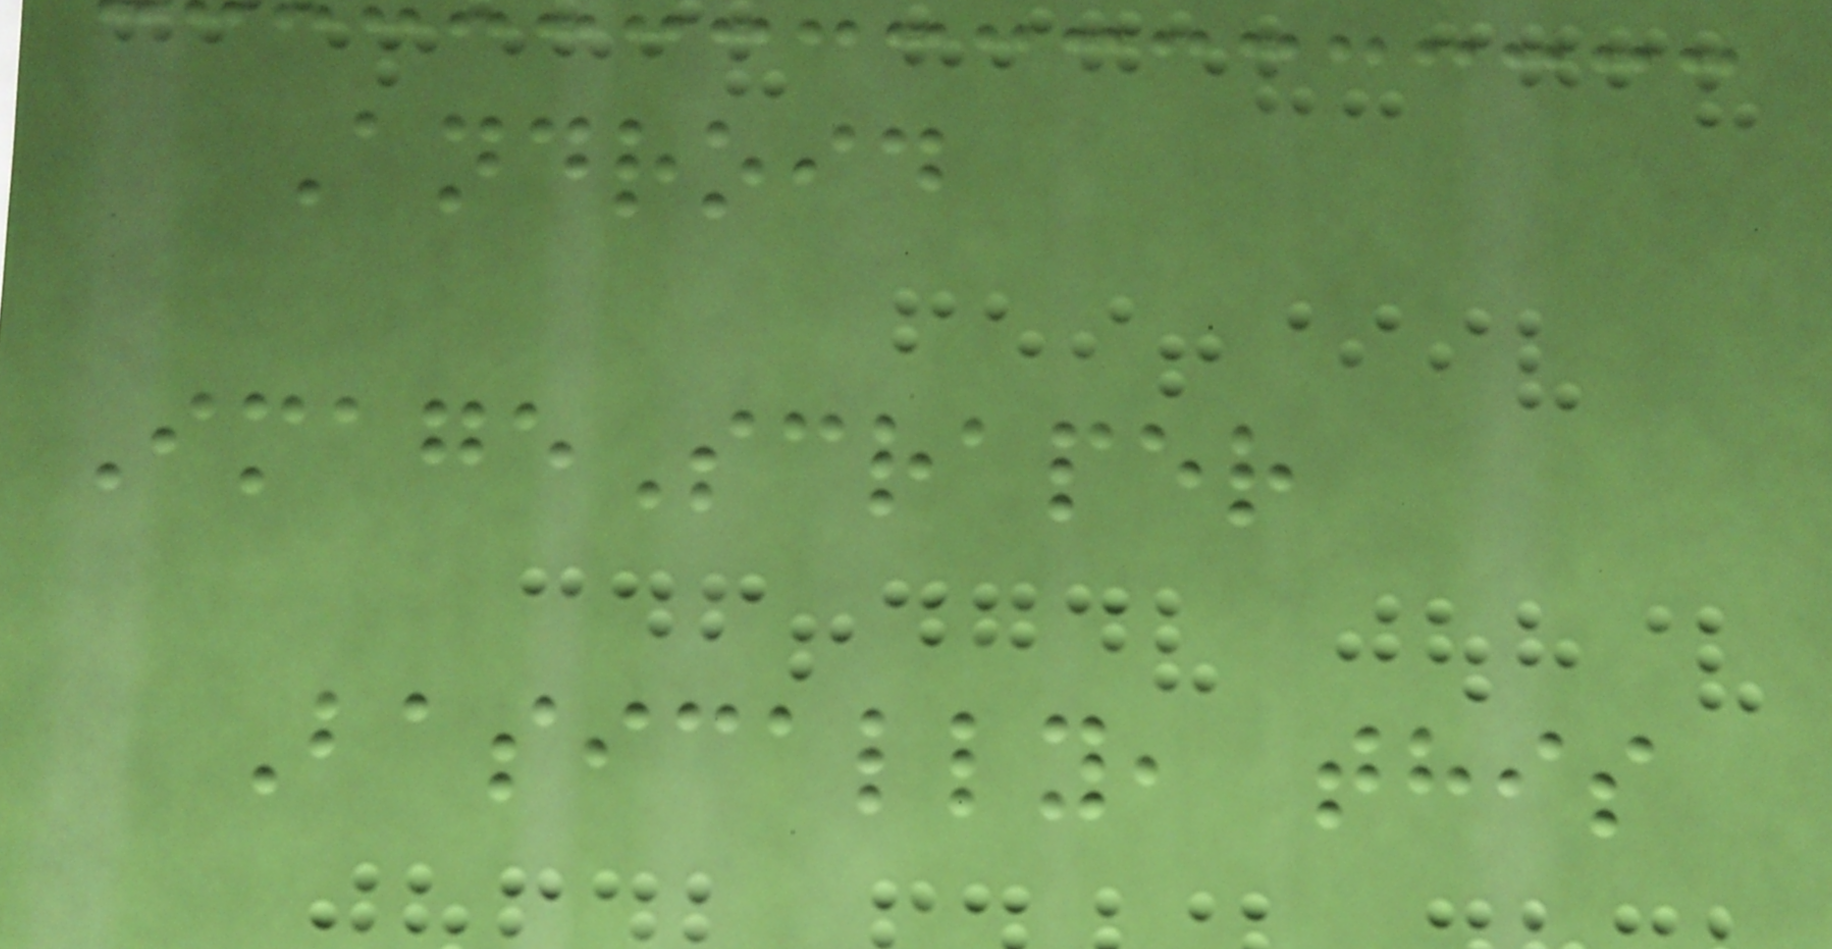Android
ImageScraper
Basically, this
